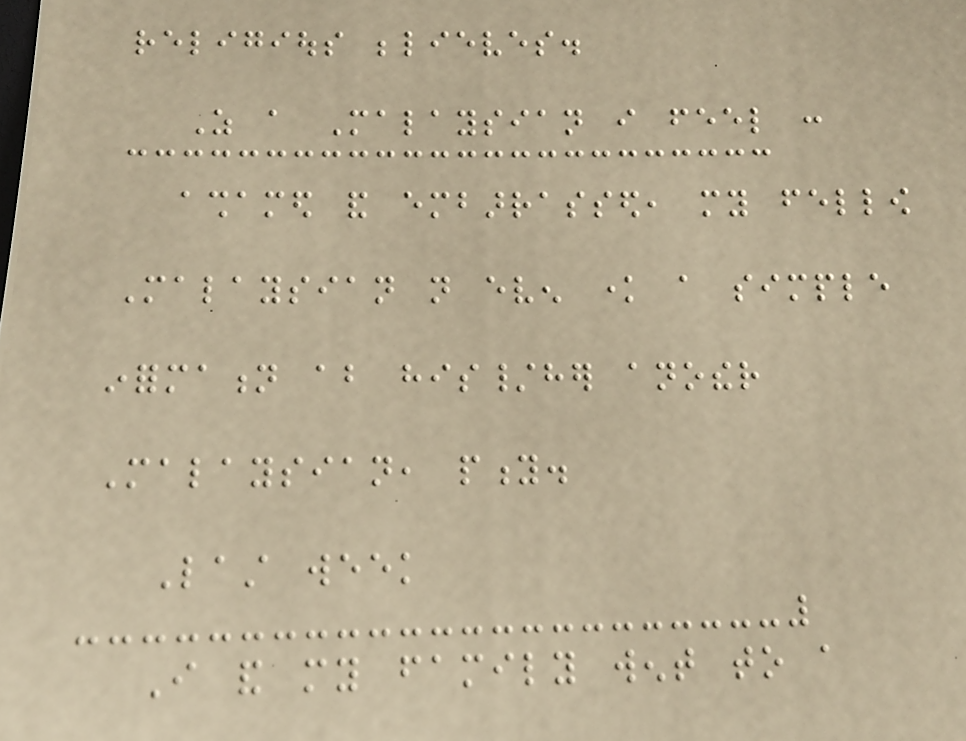religious believes.
As a Malaysian i feel :
ashamed and embarrassed, my fellow
Malaysian not even know a simple
information about his/her another
Malaysian, pity.
Last week
I and my family went to a
